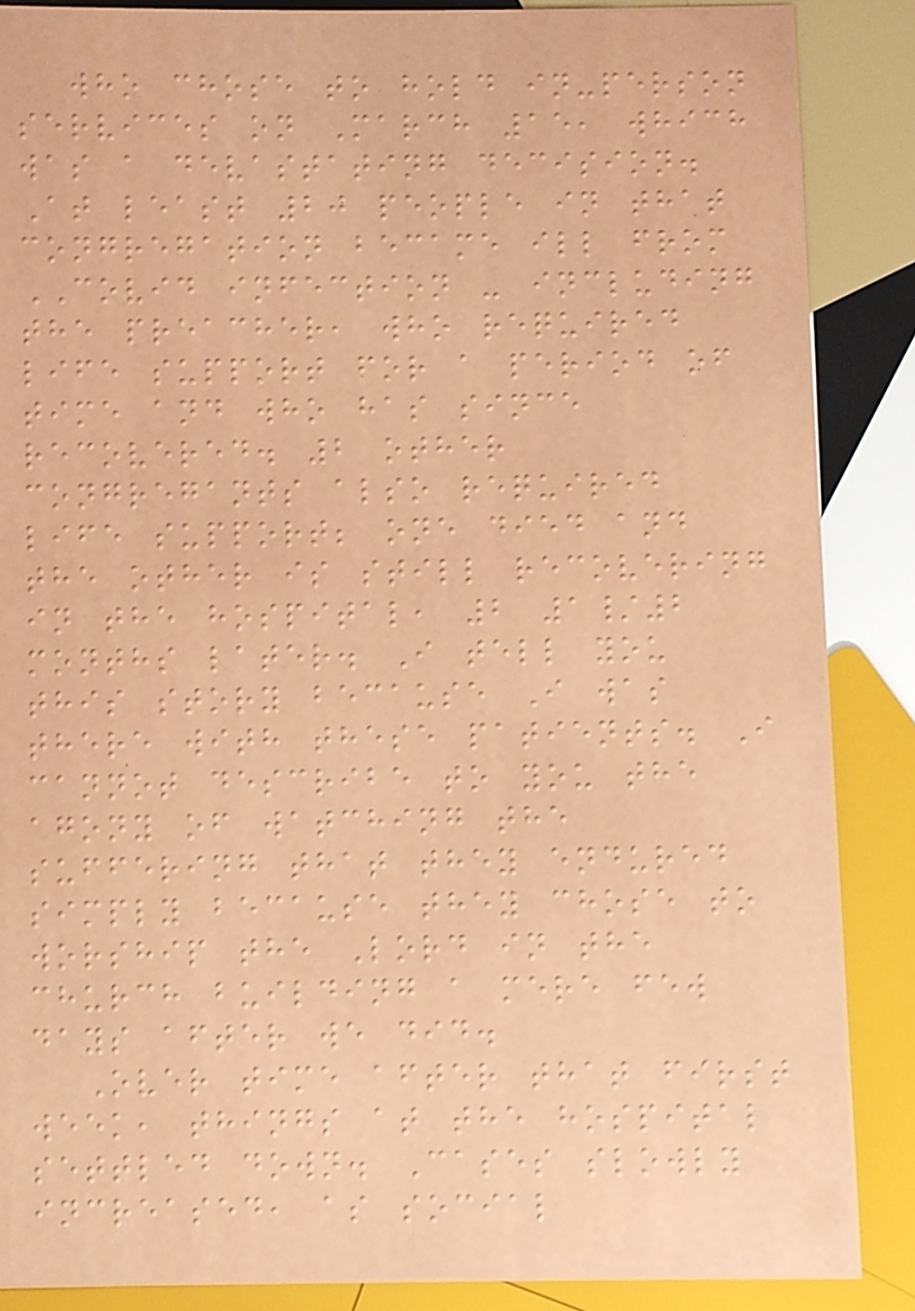who chose to hold in-person
services on March 15, which
was a devastating decision.
At least 20 people in that
congregation became ill from
COVID infection - including
the preacher, who required
life support for a period of
time and who has since
recovered. 2 other
congregants also required
life support; one died and
the other is still recovering
in the hospital, 2 1/2
months later. I tell you
this story because I was
there with these patients. I
cannot describe to you the
agony of watching the
suffering that they endured
simply because they chose to
worship the Lord in the
church building a mere few
days after we did.
Over time after that first
week, things at the hospital
settled down. Cases slowly
increased, as social
